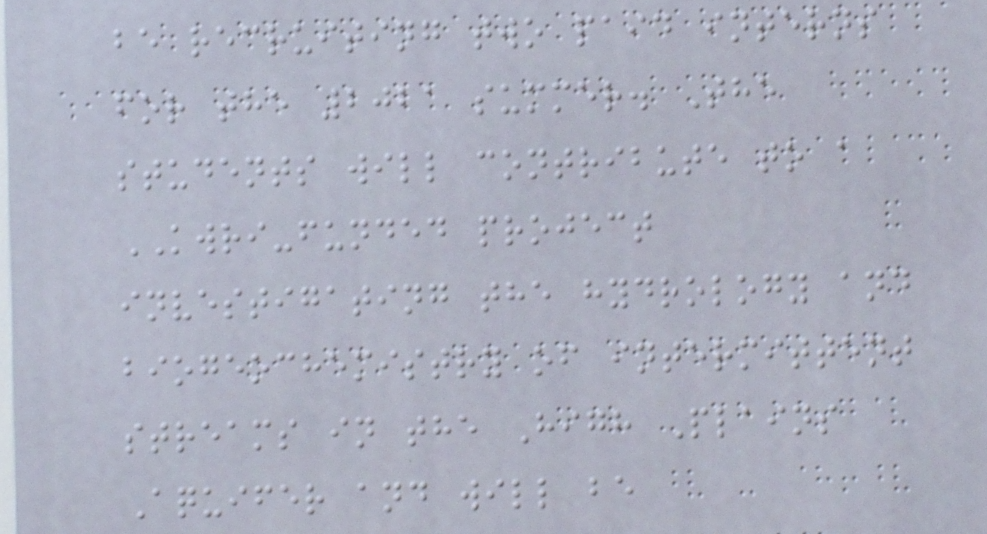be recruiting two paid interns
for the 2021 summer. The
students will contribute to a
KWRI-funded project
investigating the hydrology and
biogeochemistry of intermittent
streams in the High Plains
Aquifer and will be
